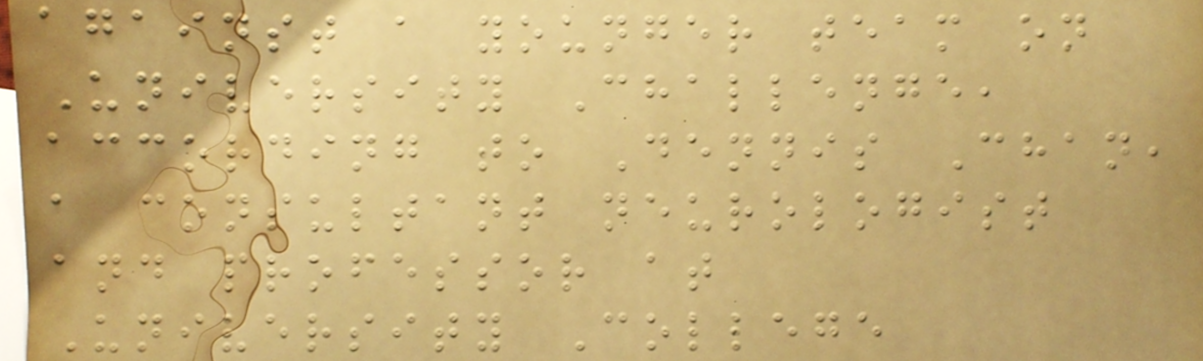against a younger team on
University Challenge,
according to Dennis Chan,
a consultant neurologist
and professor at
University College
